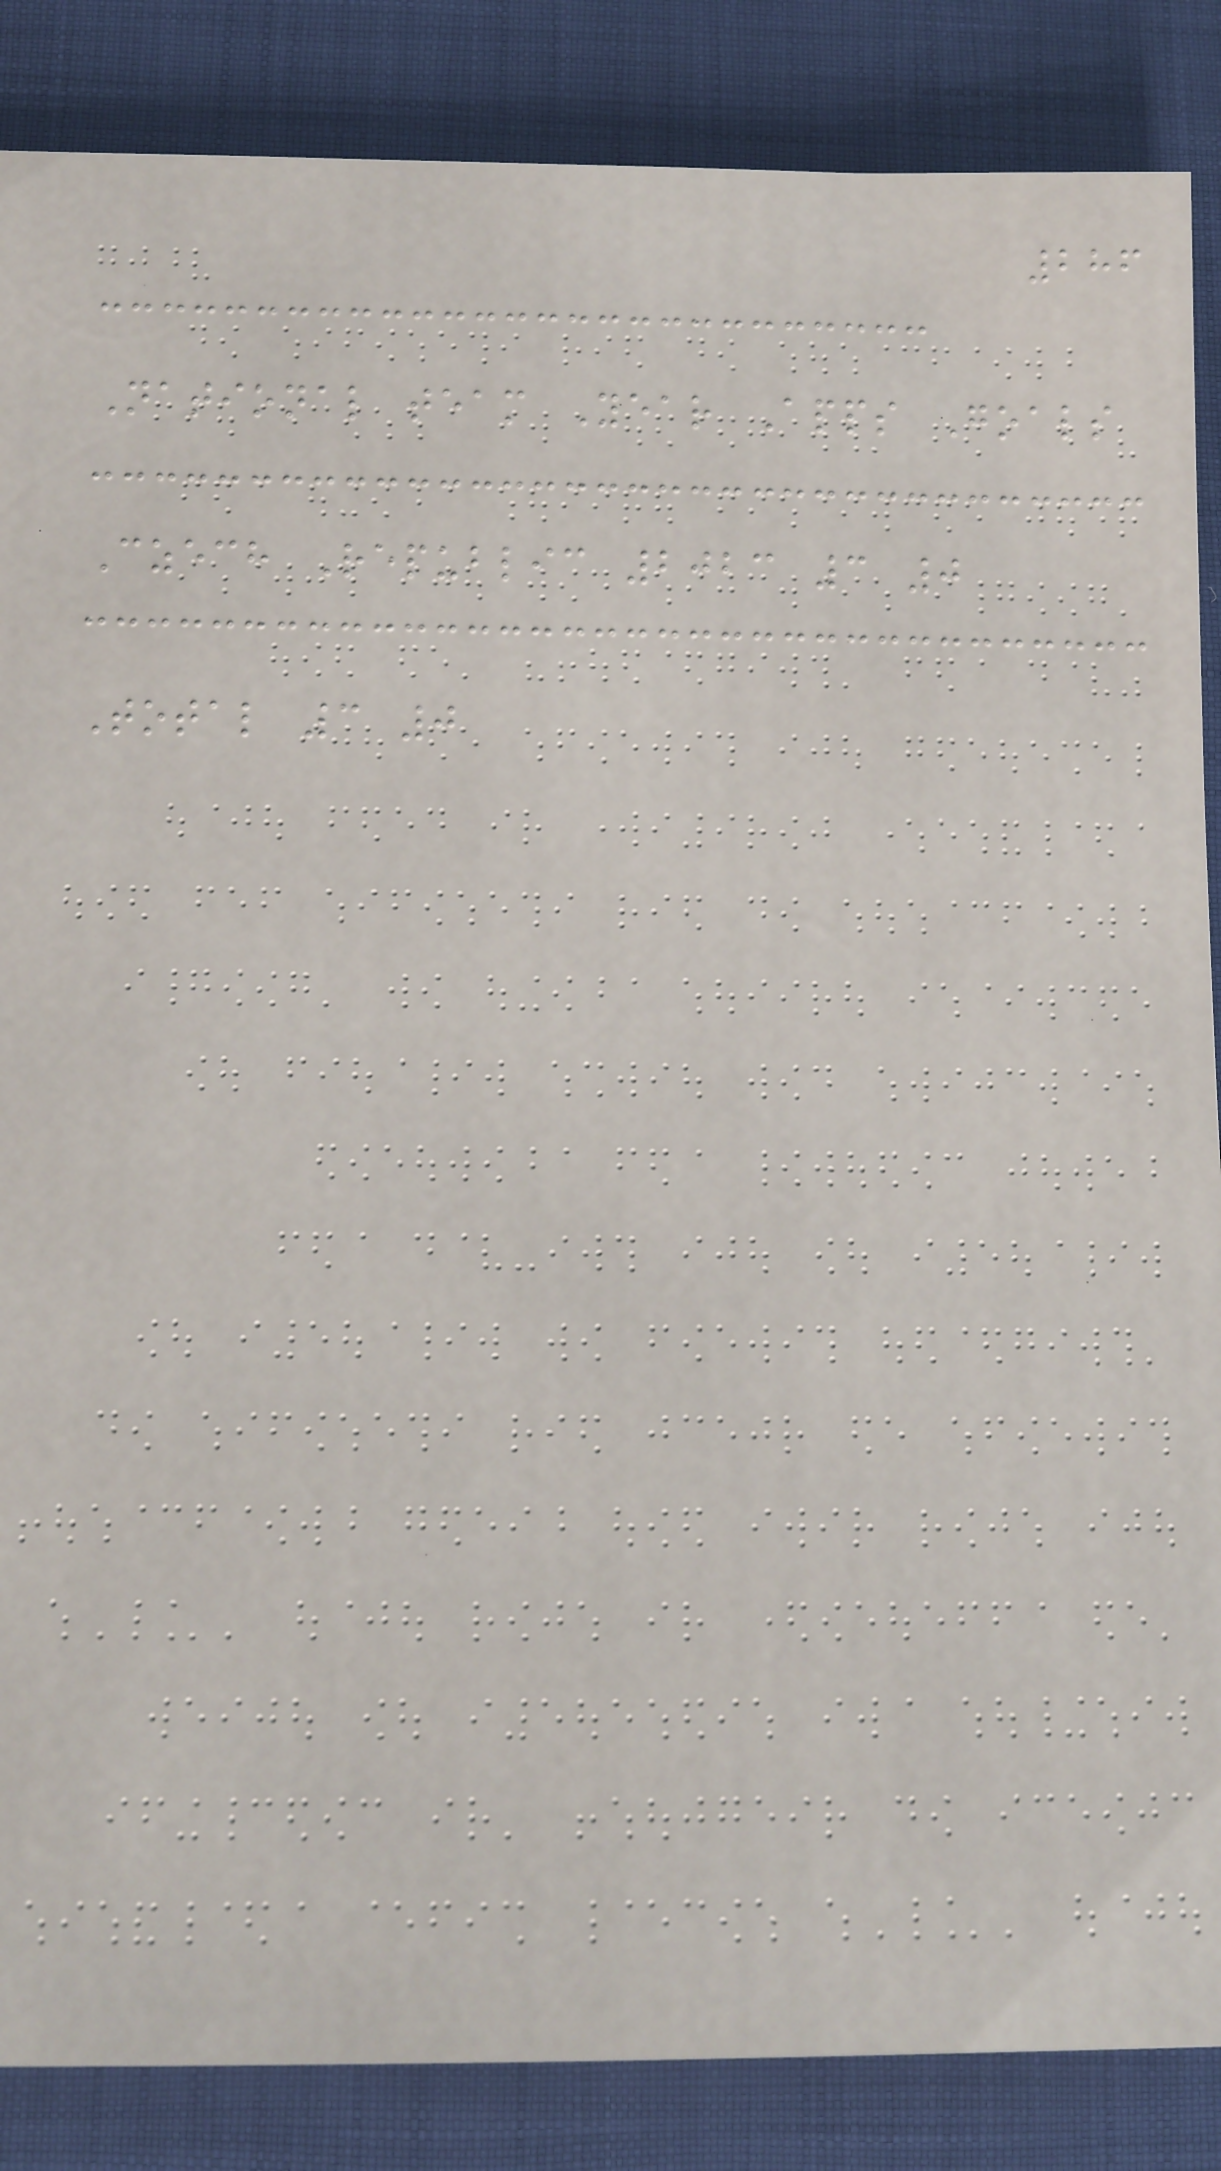286
National team Year Apps Goals
Czech Republic 2023 3 0
Total 3 0
